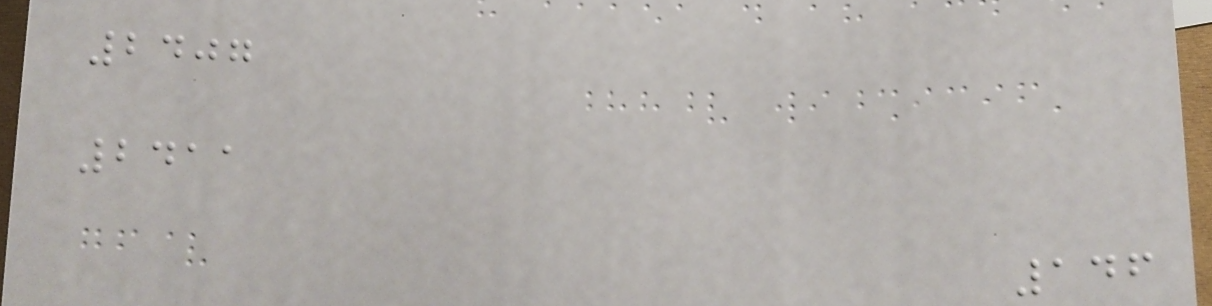2407
2411
146
